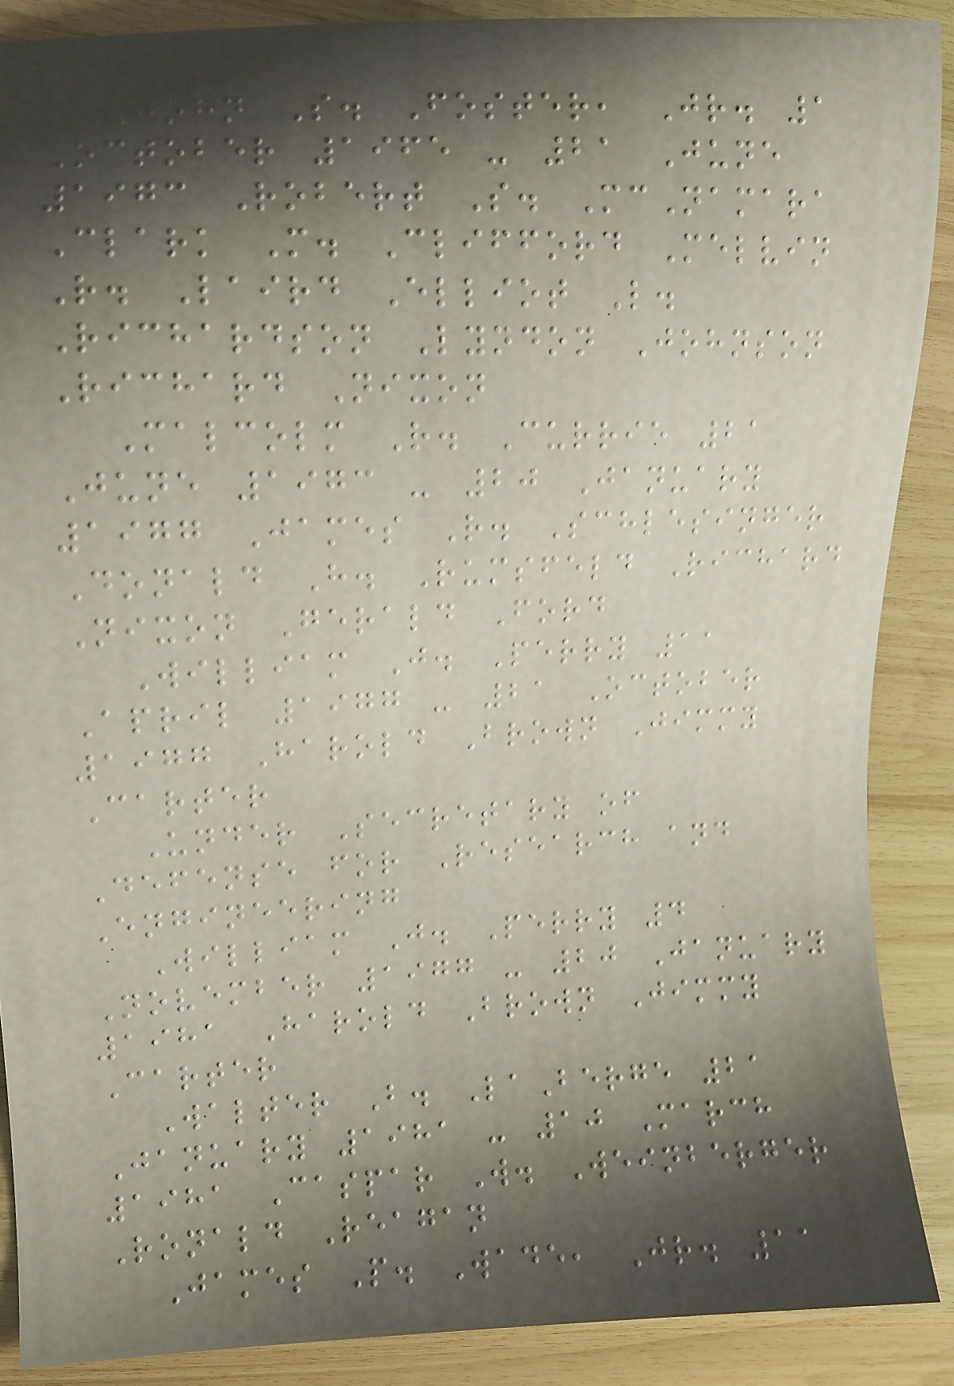John S. Foster, Jr. 1
October 1965 - 21 June
1973 Robert S. McNamara
Clark M. Clifford Melvin
R. Laird Elliot L.
Richardson Lyndon Johnson
Richard Nixon
Malcolm R. Currie 21
June 1973 - 20 January
1977 James R. Schlesinger
Donald H. Rumsfeld Richard
Nixon Gerald Ford
William J. Perry 11
April 1977 - 21 October
1977 Harold Brown Jimmy
Carter
Under Secretary of
Defense for Research and
Engineering
William J. Perry 4
November 1977 - 20 January
1981 Harold Brown Jimmy
Carter
Walter B. LaBerge 21
January 1981 - 10 March
1981 Caspar W. Weinberger
Ronald Reagan
James P. Wade, Jr. 11
